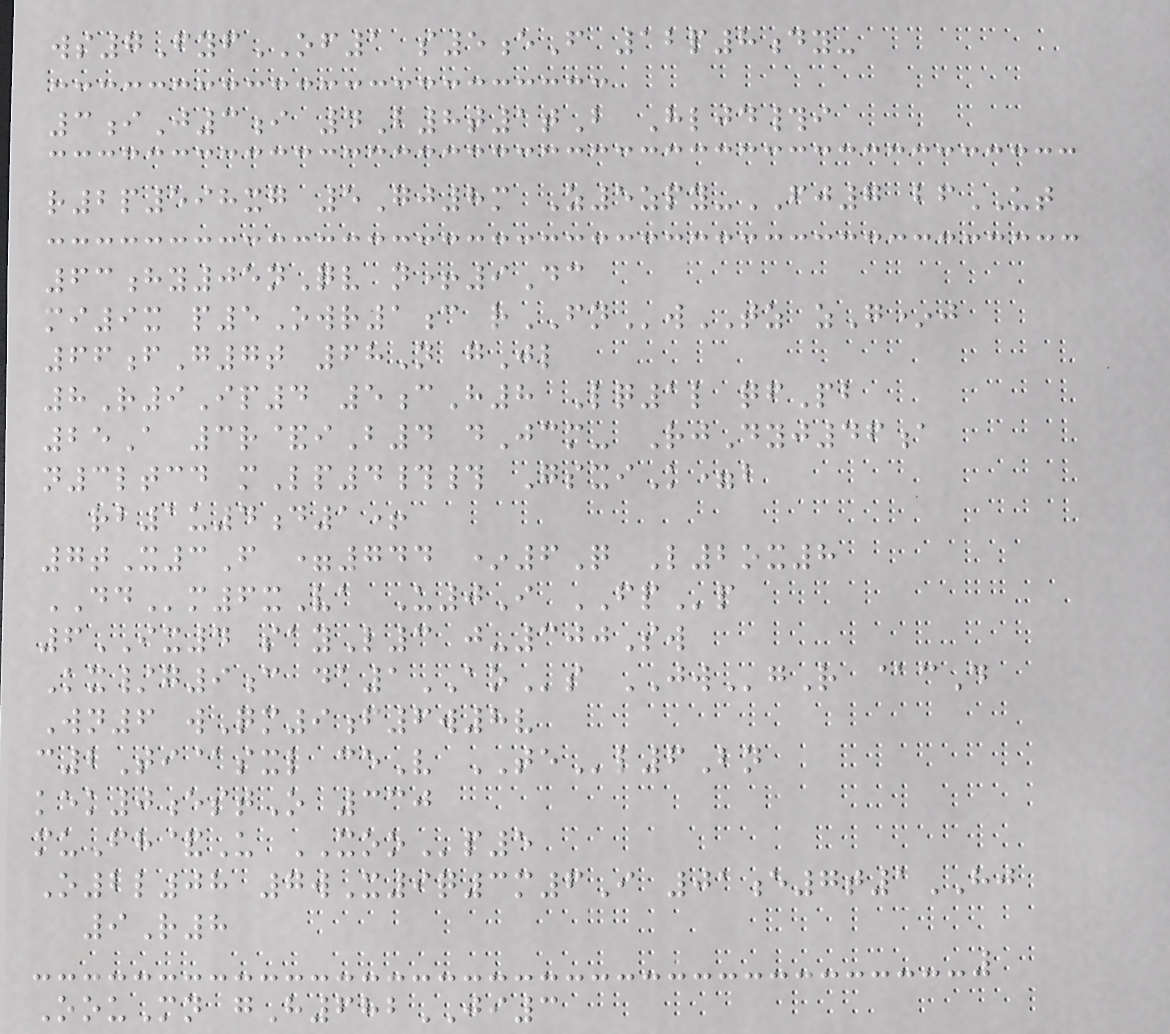ws7FyfOF1 s5eF 12p8dy-
3iJ3i 4B8t1tB Hljd#i
r2p598xg 5Gj8m Z5zpy-FJ7 bfUT
63hy05nQv n+9Dc
mi9x p5Owr1c rFNwTZ zG*j
66fG7t 68N gJl
8R9Ip4 5cH8 Lq1l qfPb
25A 3r&iB4 dJcm- RjDyj46a
n3ltcd mLp4## GsxiK=b
rb1u4d1+
7tX3F =744 *6Q L2ox8
DDm6xVa U0I FPp
6IX4 sayL3 j-300Sw
Kx/g9c da1AOs JWgR @cD
Wn6 wQm9f6w8v
c2Ti@sxl ceV TEl6Bn
kek0estO 330
muFh&U XOOp5
O2l08 7wX9q3m6I 01e7t1HJ
9R8
OouMn gH682JI3
